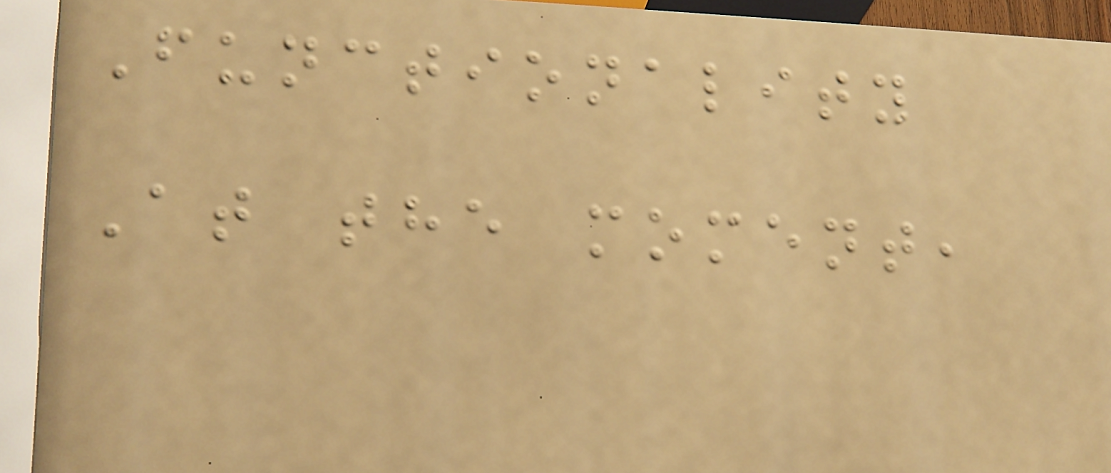Functionality
At the moment,
